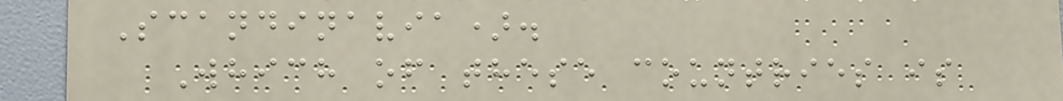Scandinavia).
Which of these countries is
